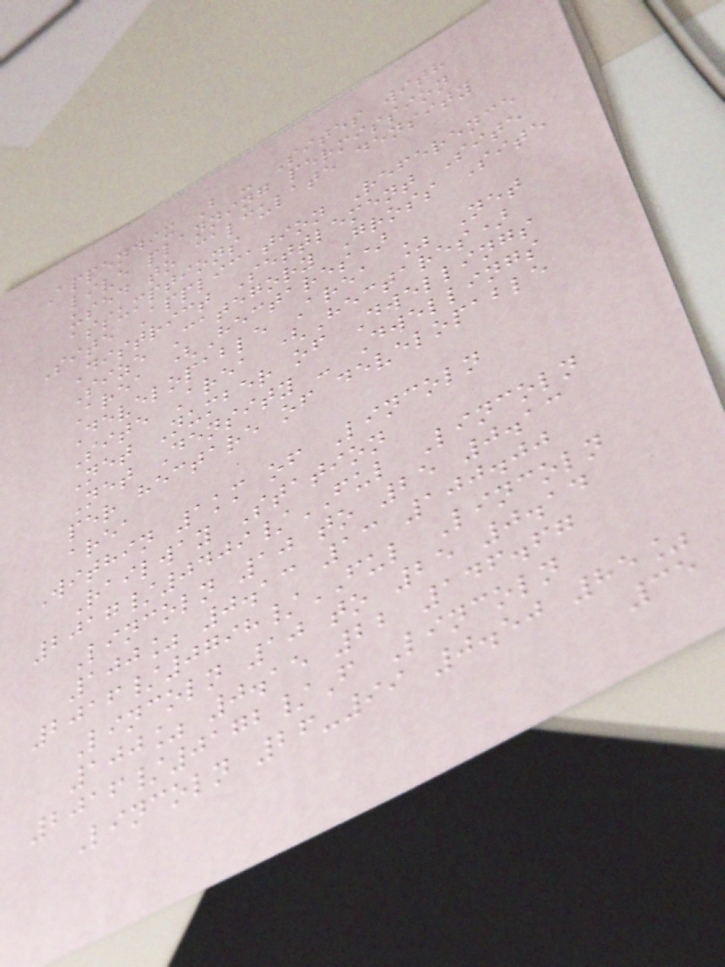Appendix B - Sites with
live planning permission
used to calculate density
assumptions
Site Application Reference
District Settlement Site
Size Category Gross Site
Area (Hectares)
Developable Area % Net
Site Area (Hectares)
Net Number of Dwellings
Net Density - Dwellings
per hectare of developable
area
Within 1km of Lincoln
Railway Station
2017/0409/FUL Lincoln
Lincoln 10 to 25 0.13
100% 0.13 13 100.00
2016/0798/FUL Lincoln
Lincoln 10 to 25 0.14
100% 0.15 22 146.67
2016/0172/F Lincoln
Lincoln 26-99 0.50 85%
35
